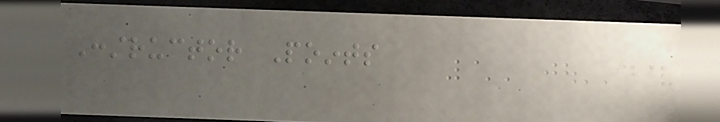Constructor Points
